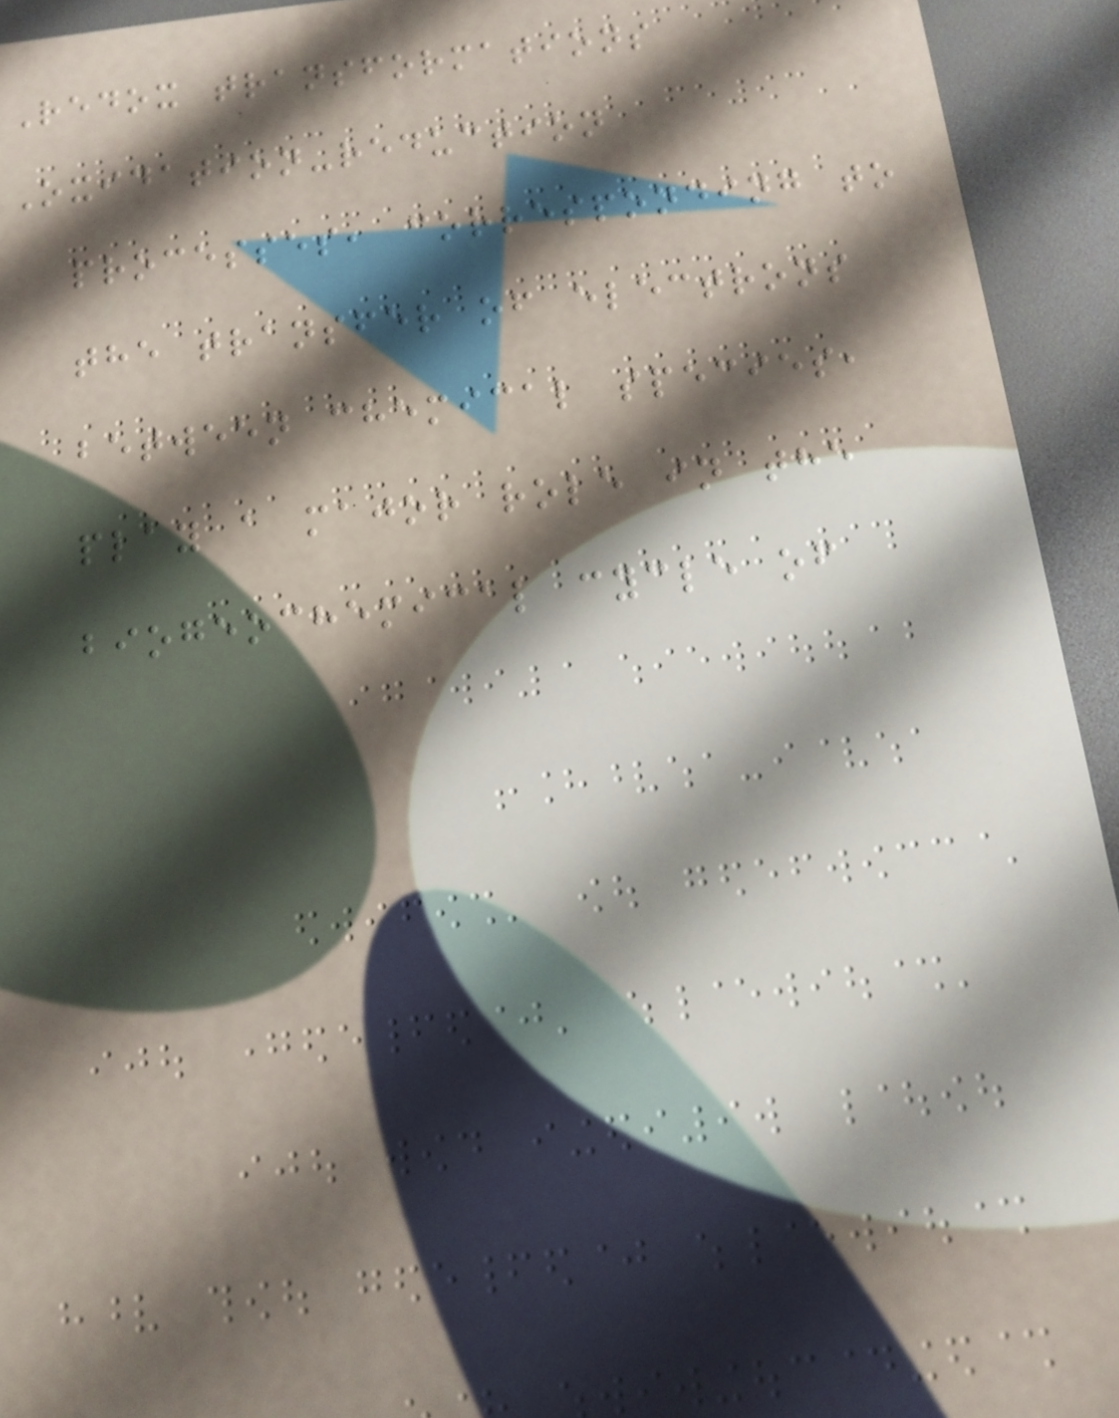Redox transformations
Oxidation-reduction
processes, corresponding to
the transfer of electrons
between chemical species,
play a major role in the
biogeochemical cycle of
